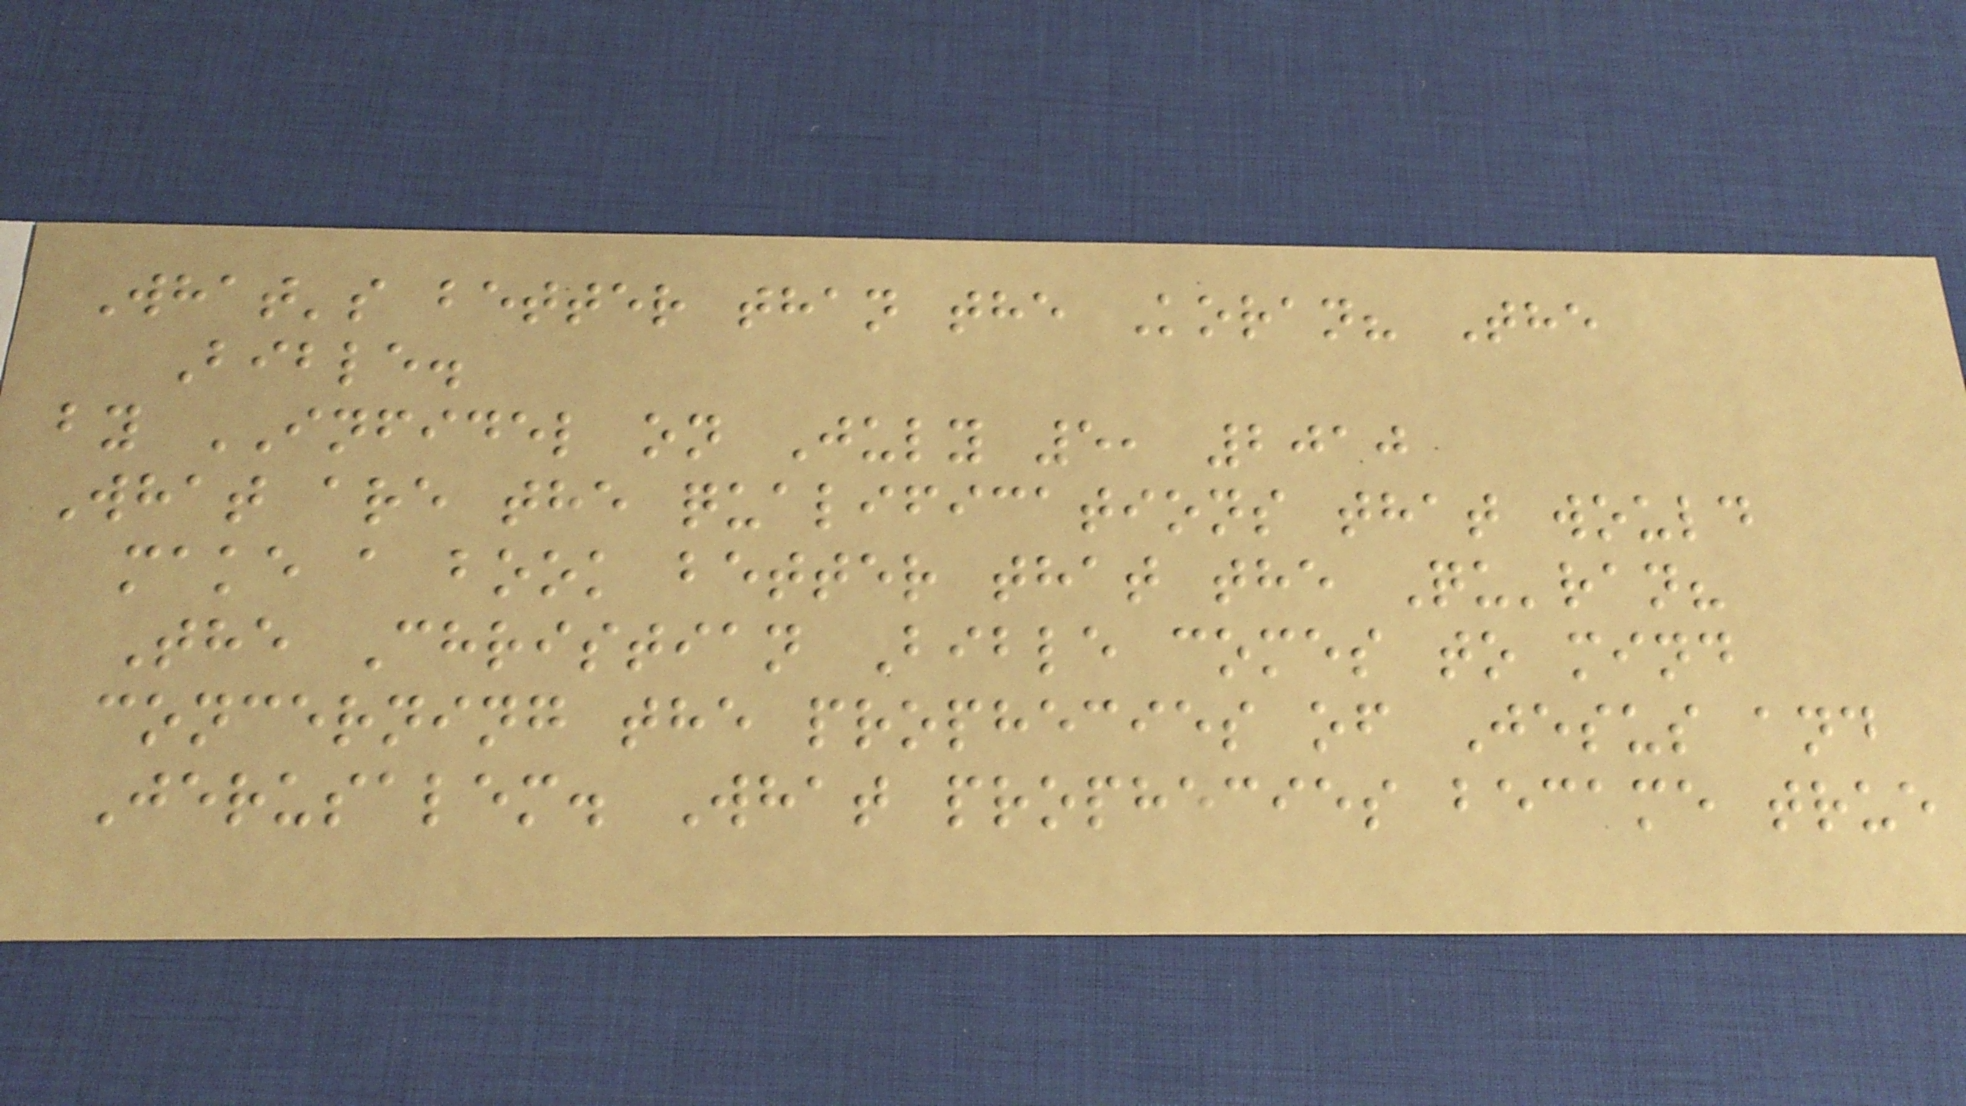What's better than the Koran? The
Bible.
by INFIDEL on July 5, 2010
What are the qualifications that would
make a book better that the Qu'ran?
The Christian Bible comes to mind
concerning the prophecies of Jesus and
Jerusalem. What prophecies became true
